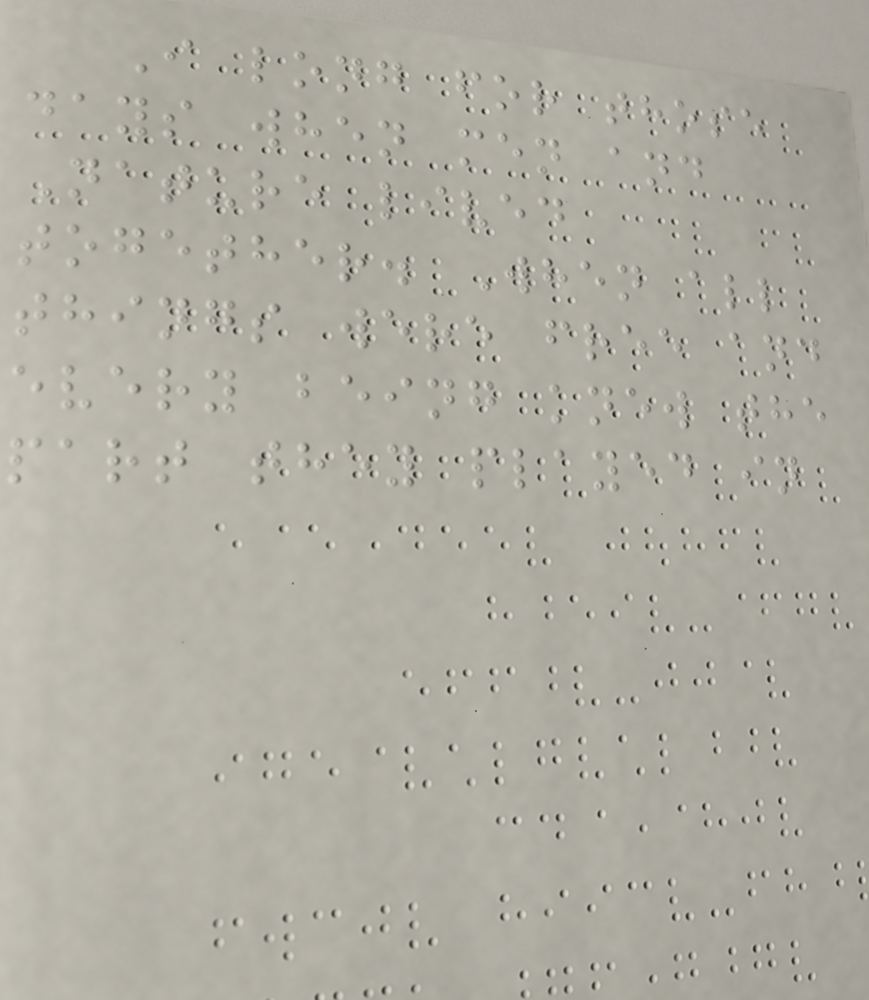I long for those
days when men and
Nature lived
together. When all
things were free and
every being knew the
part they played in
